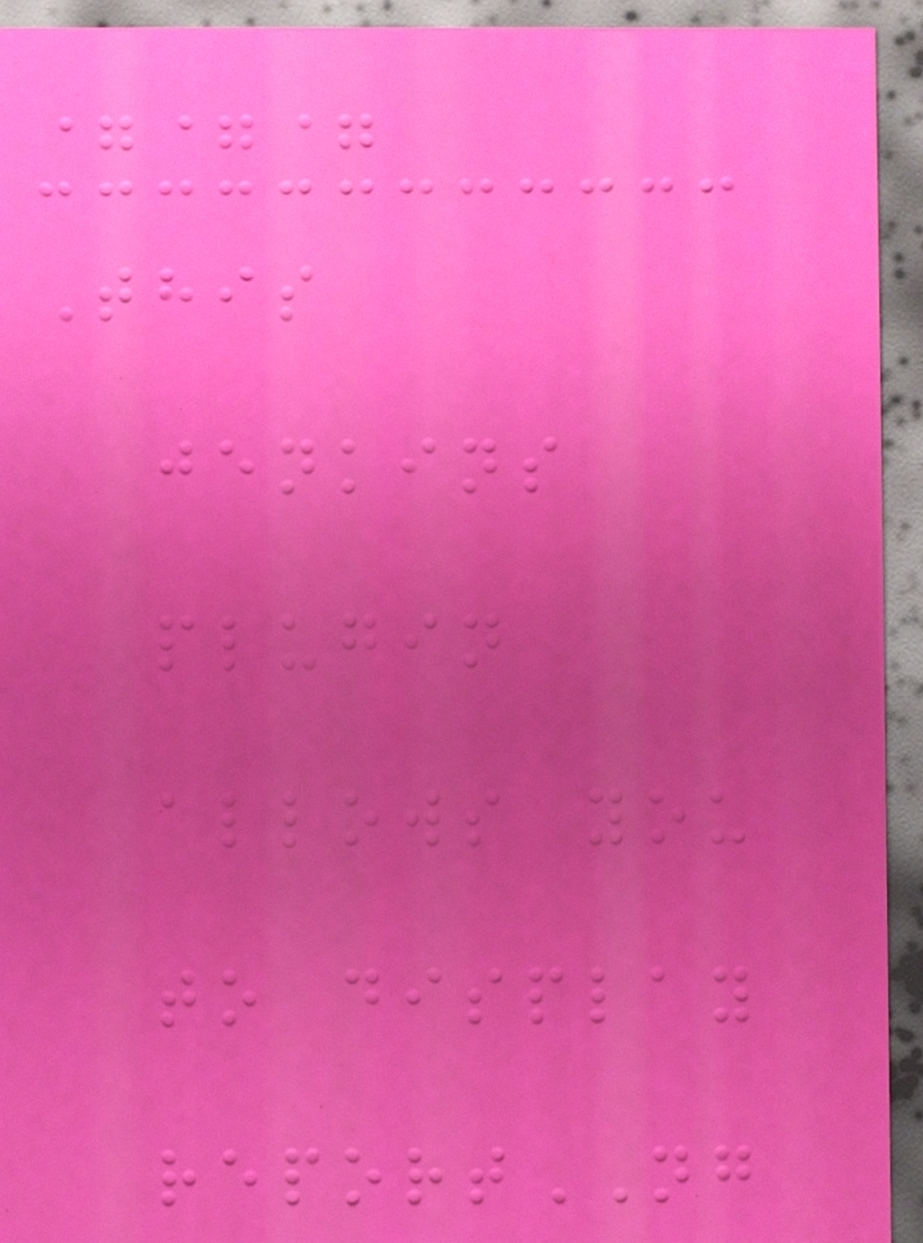===
This
jenkins
plugin
allows you
to display
reportNG
